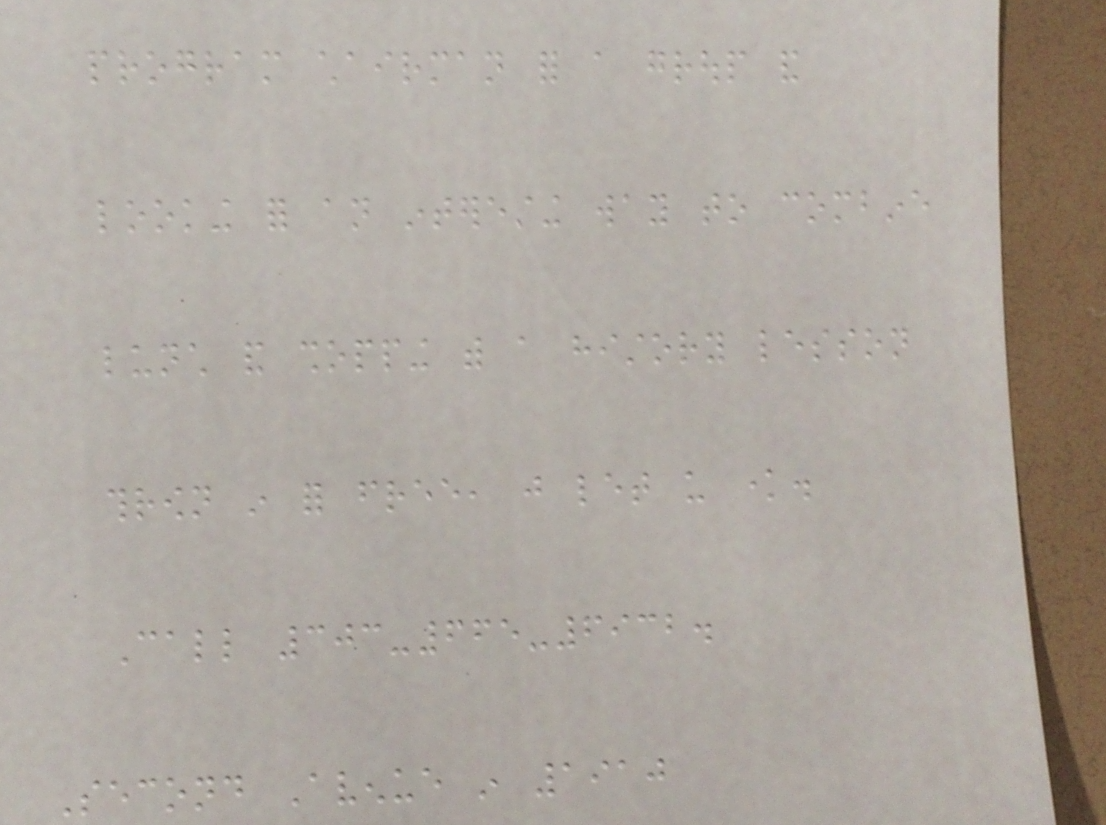program chairman for a group and
looking for an interesting way to combine
lunch and shopping with a history lesson
thrown in for free, just let us know.
Call 303-665-6932.
Second Avenue in 1910
